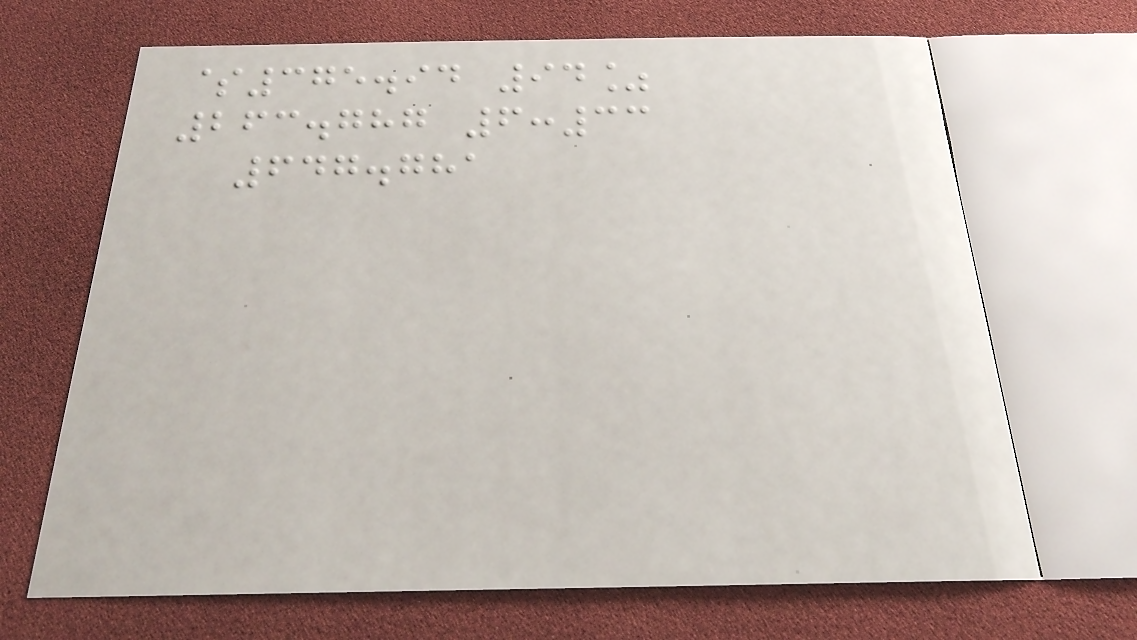$375.94 94%
263.787 6:33
647.781
